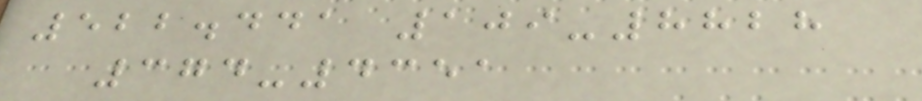522.441 109-8828
374-4351
